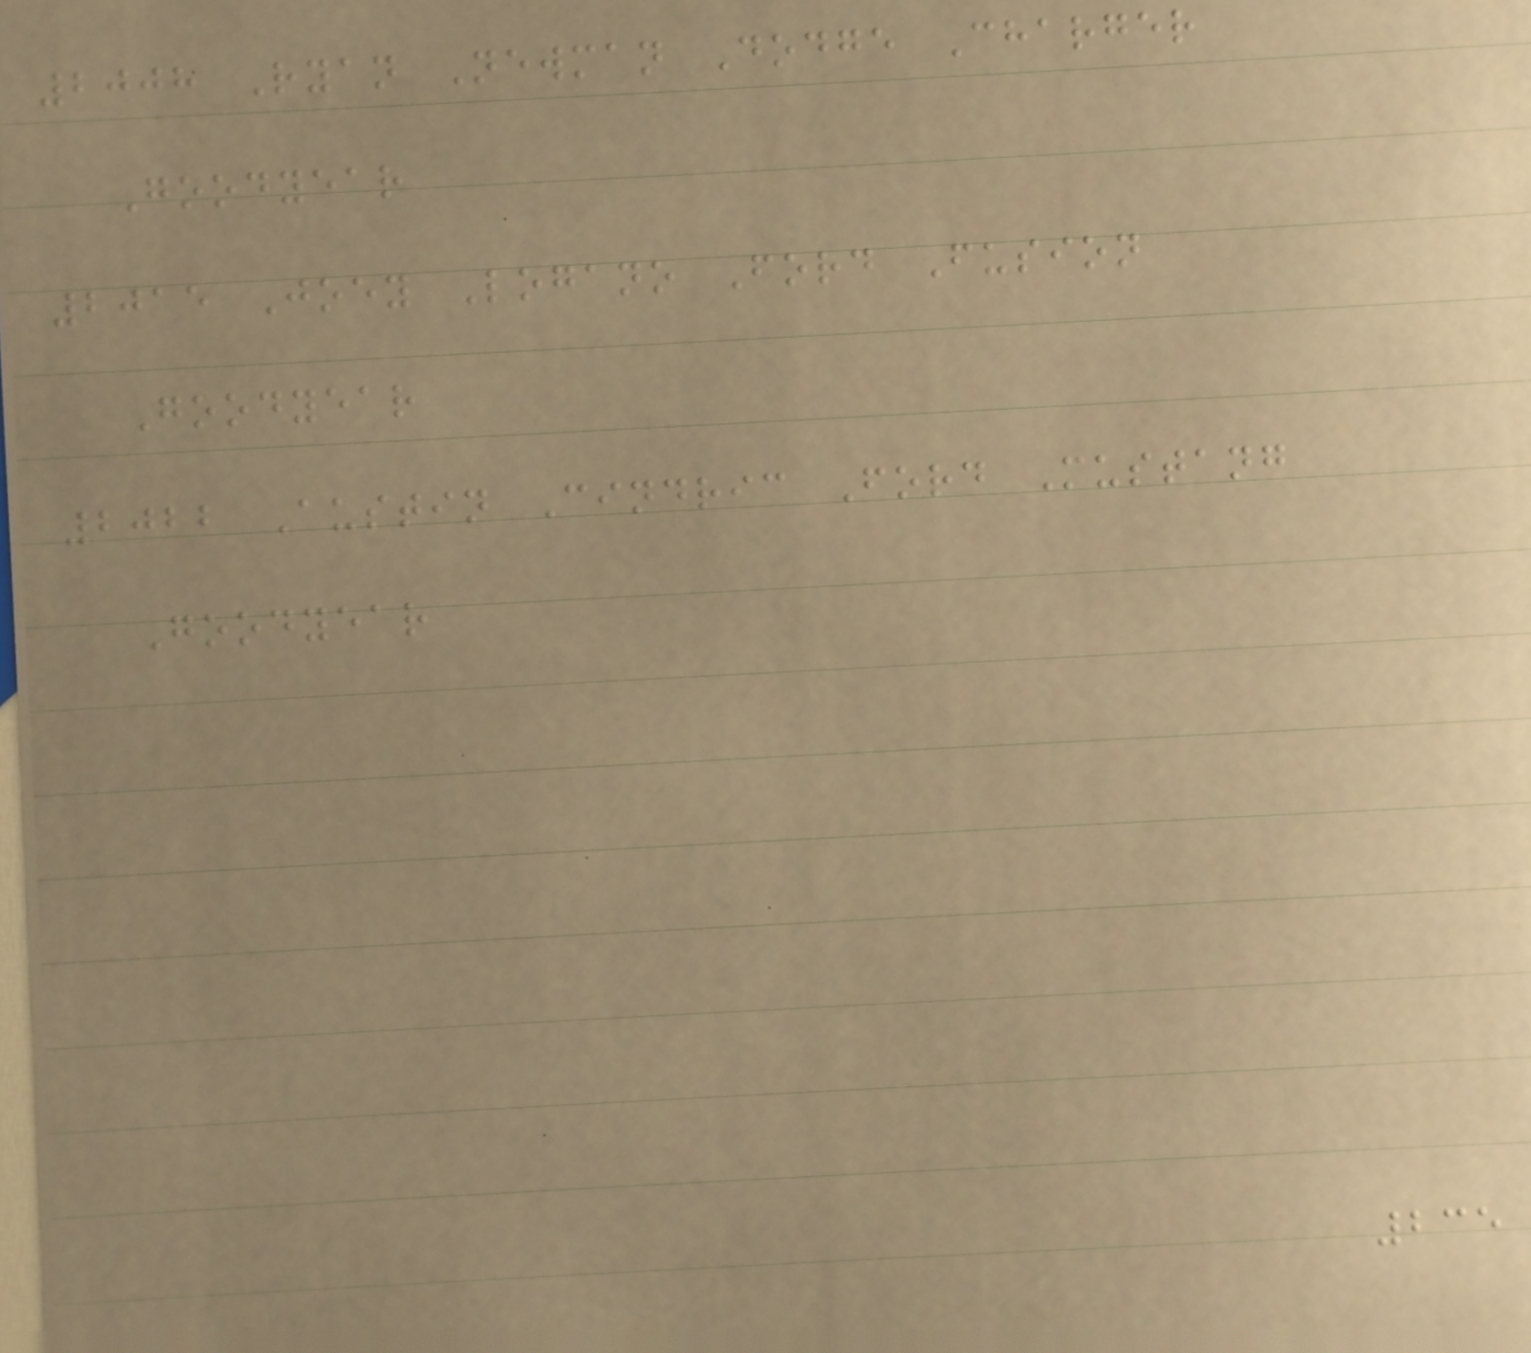2008 Ryan Newman Dodge Charger
Goodyear
2015 Joey Logano Ford Fusion
Goodyear
2022 Austin Cindric Ford Mustang
Goodyear
235
